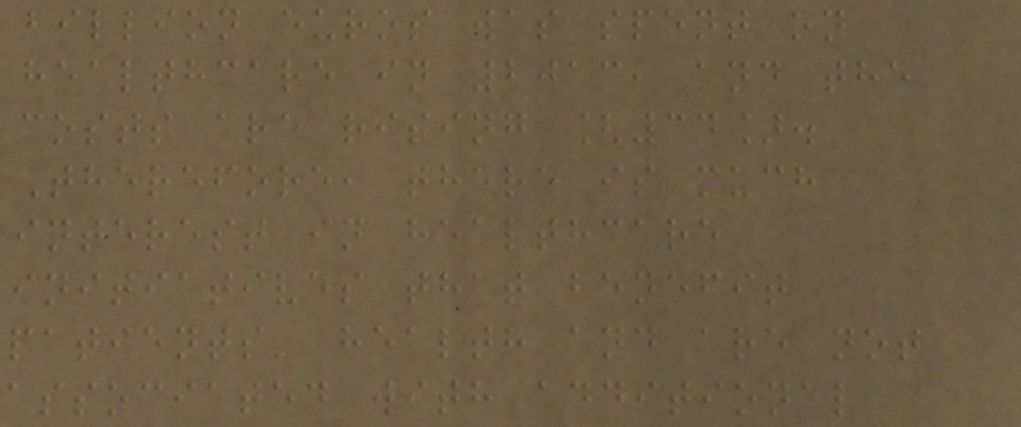billion euros was spent on
healthcare in 2013, and the
costs are rising [34].
Therefore, there is much
interest in healthcare
initiatives that benefit
patients' health and are not
associated with additional
